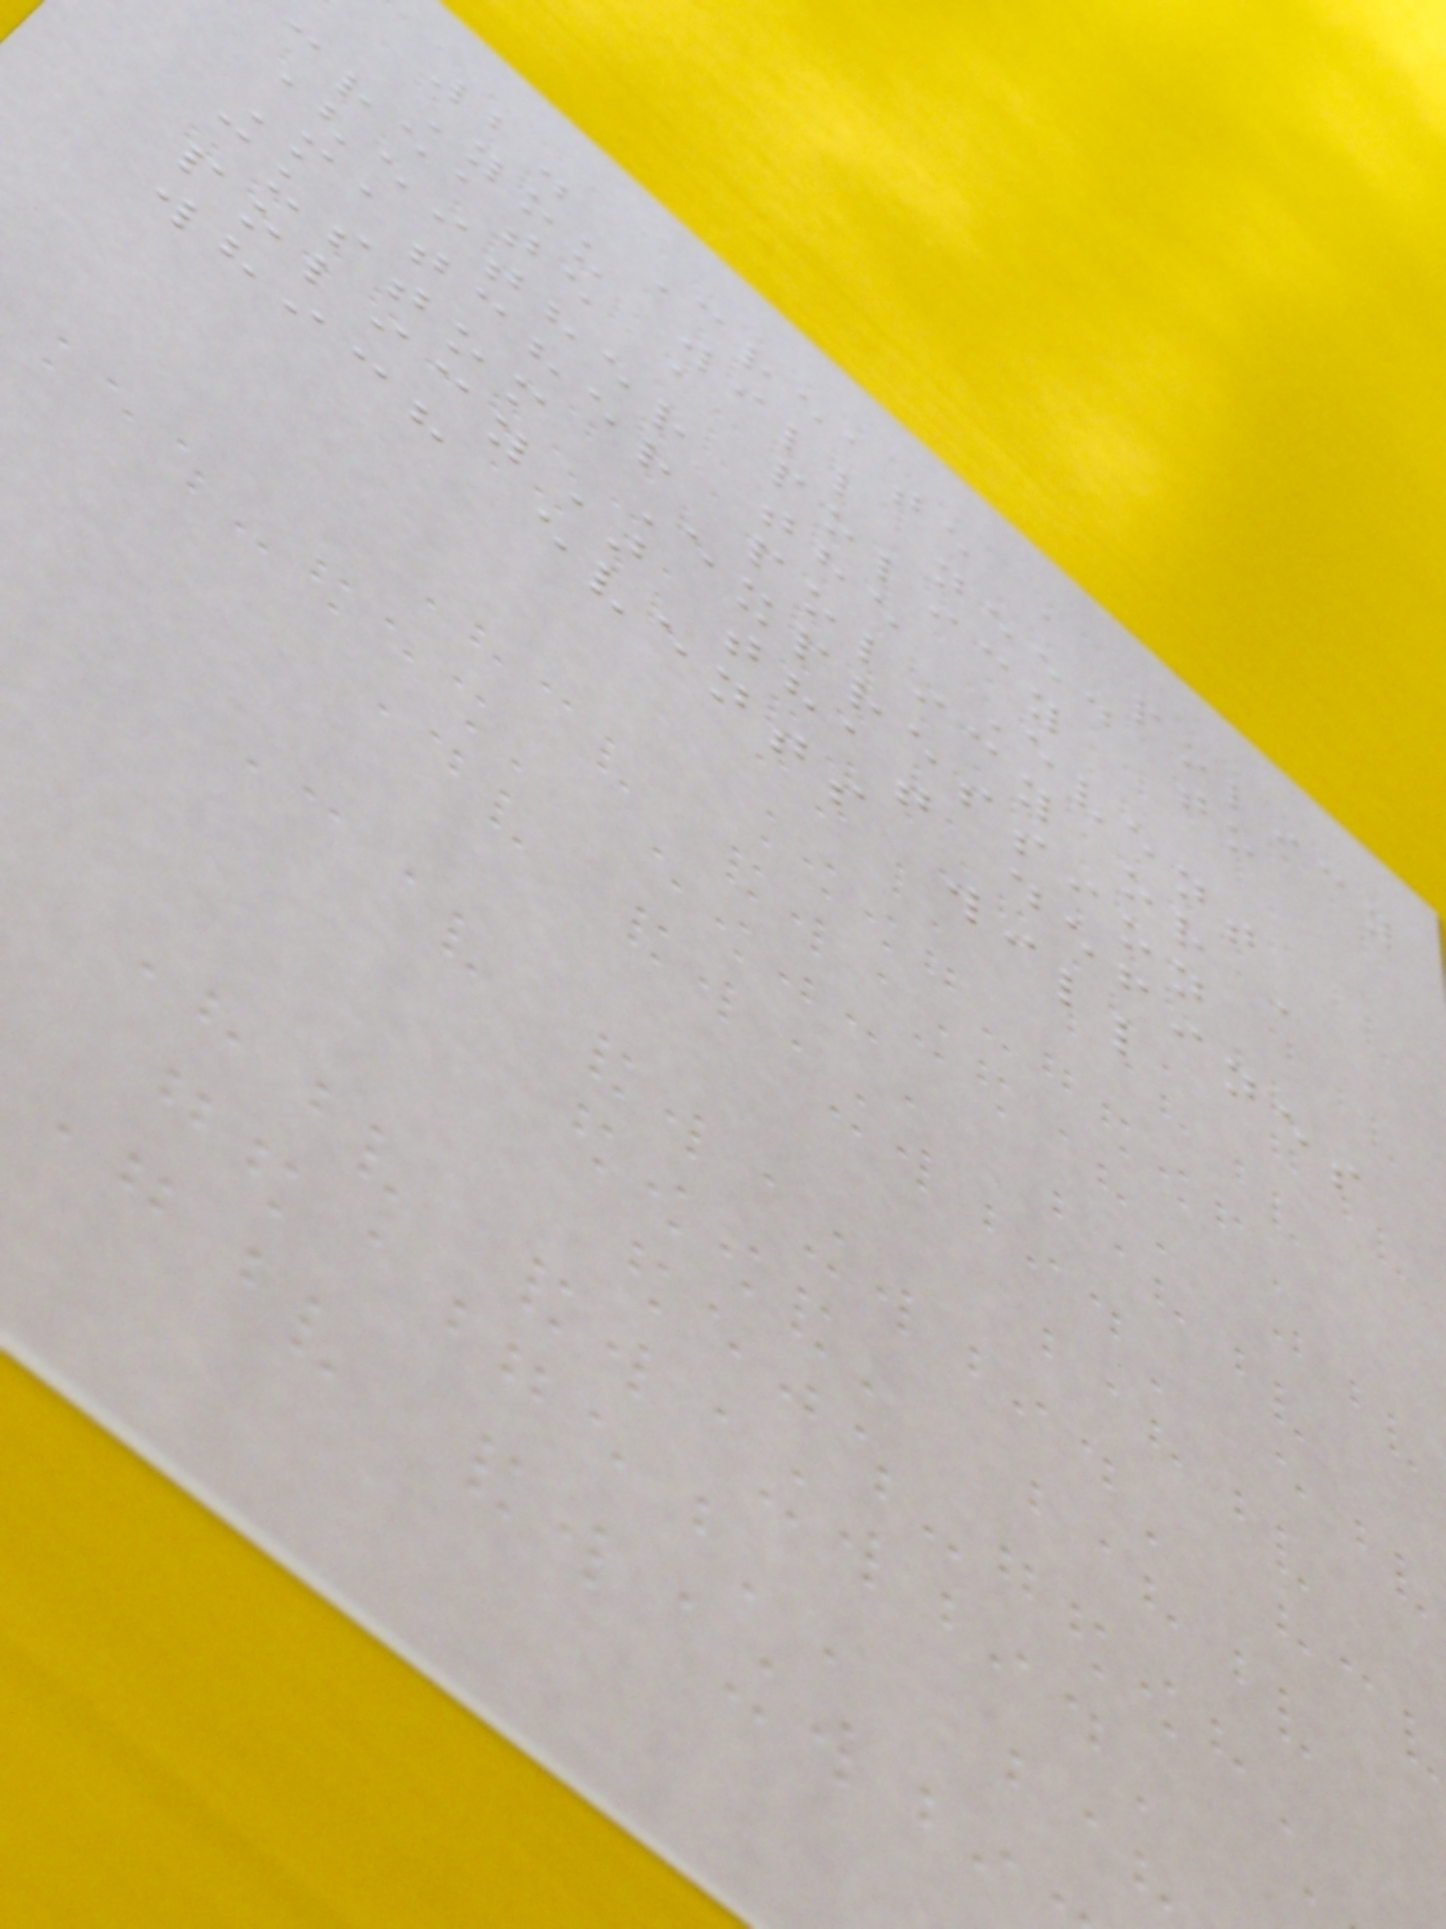2. Create a policy
You will need to
create a policy
(either the Event
Matcher policy or a
custom Expression
policy) that defines
which events will
